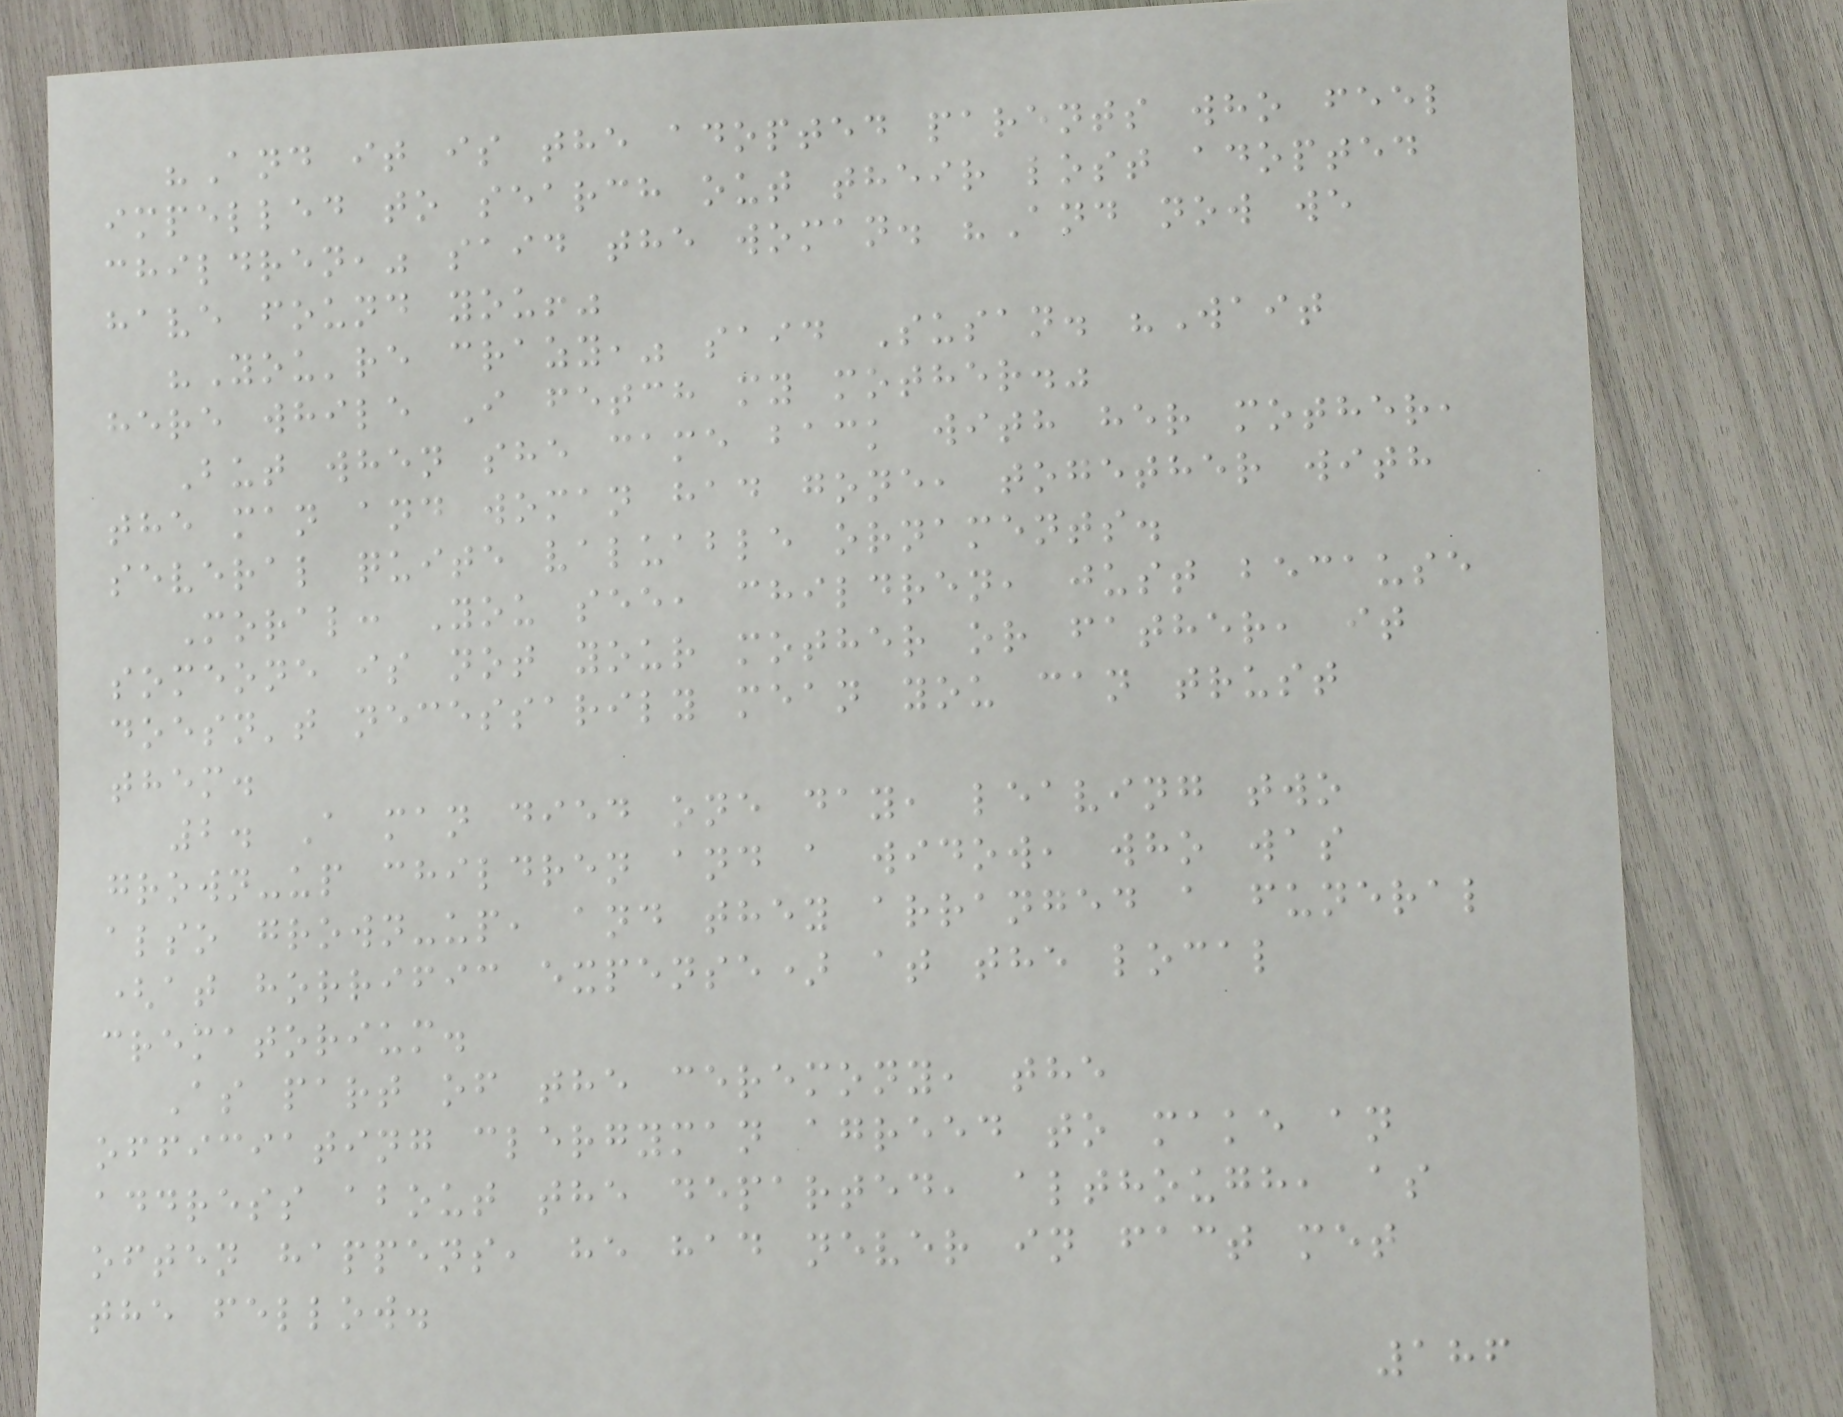"And it is the adopted parents who feel
impelled to search out their lost adopted
children," said the woman. "And now we
have found you!"
"You're crazy," said Susan. "Wait
here while I fetch my mother."
But when she came back with her mother,
the man and woman had gone, together with
several quite valuable ornaments.
Moral: You see, children, just because
someone is not your mother or father, it
doesn't necessarily mean you can trust
them.
2. A man died one day, leaving two
grown-up children and a widow, who was
also grown-up, and they arranged a funeral
(at horrific expense) at the local
crematorium.
As part of the ceremony, the
officiating clergyman agreed to make an
address about the departed, although, as
often happens, he had never in fact met
the fellow.
186
